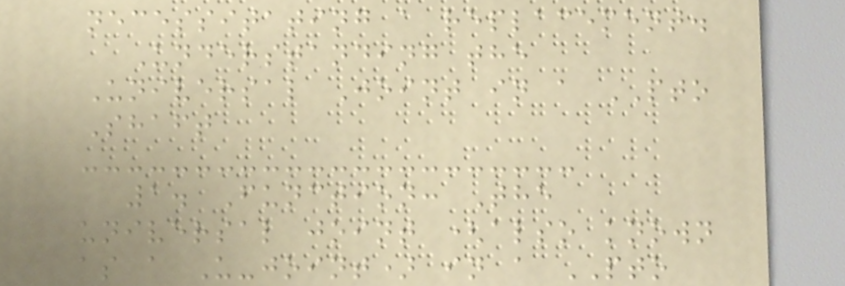necessitating a replacement.
Understanding the
Universal Joint in a PTO
Shaft
1. Function: The
universal joint (also known
as a U-joint) in a PTO
